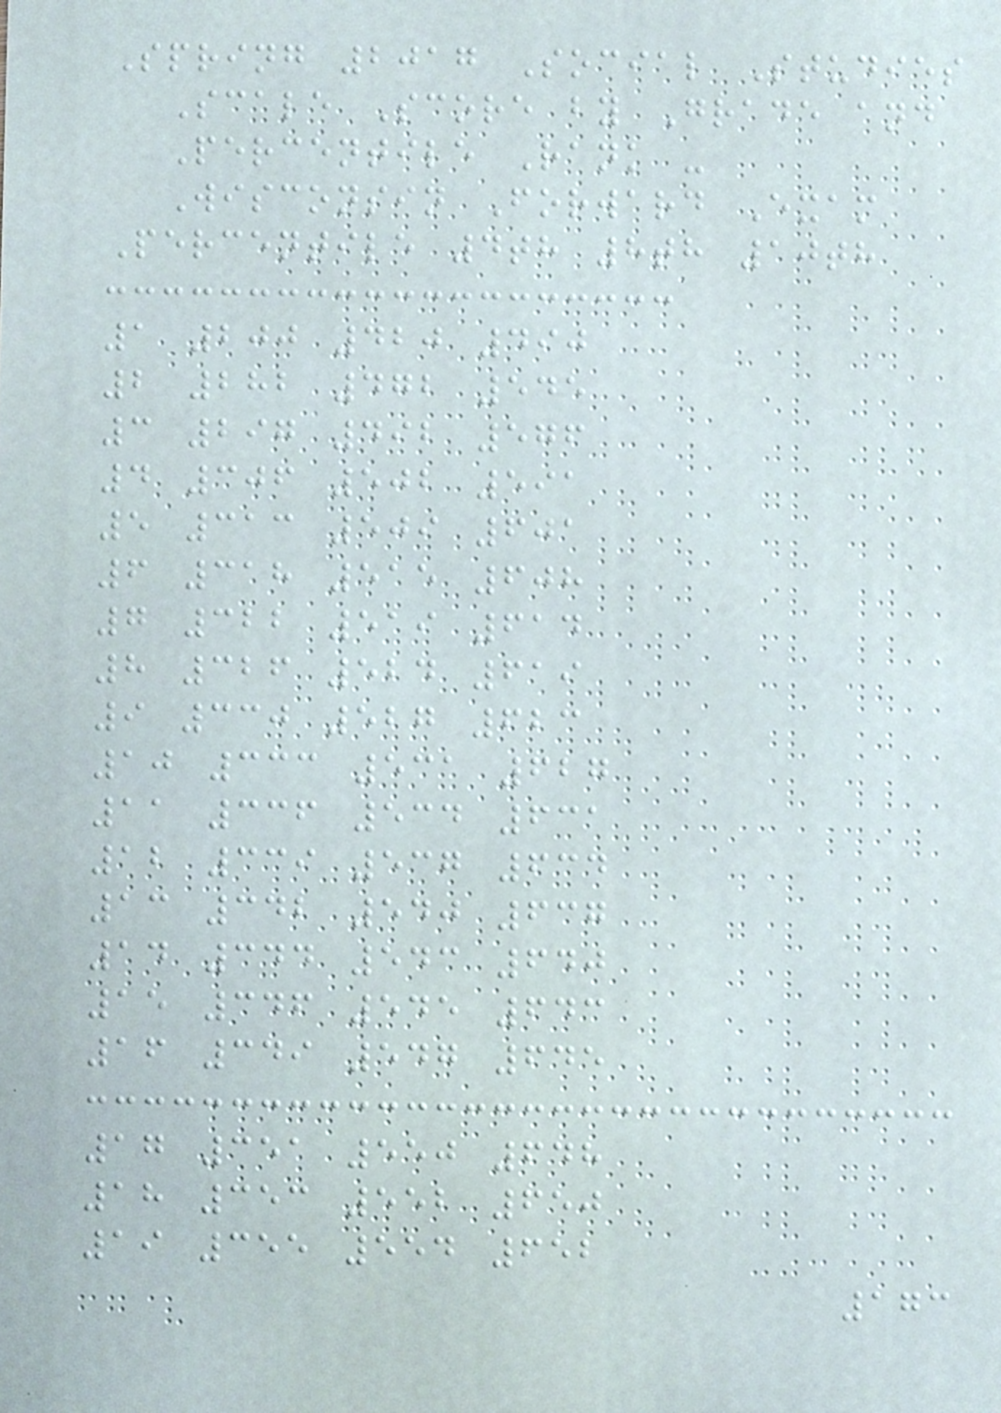Spring 2017 Social Studies
Scale Score by Grade and
Percentile Rank -
Wisconsin Forward Exam
Percentile 4th 8th 10th
1 200 420 490
2 282 472 545
3 297 492 576
4 306 502 591
5 313 509 601
6 318 515 608
7 322 519 614
8 326 524 619
9 330 527 623
10 333 531 627
11 336 534 631
12 339 537 634
13 342 540 637
14 344 543 640
15 346 545 643
16 349 547 645
17 351 550 648
18 353 552 650
19 355 554 652
173
